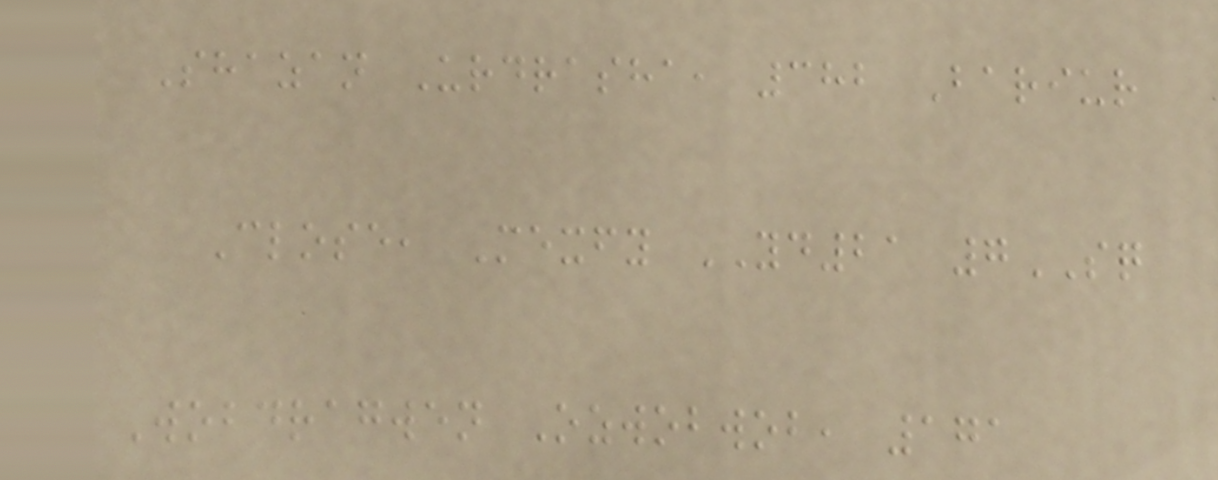Shazan Urdrasha, 382 Bariur
Close, Mexfy YD21 7SQ
Wobdragwen Ozwobwob, 171
